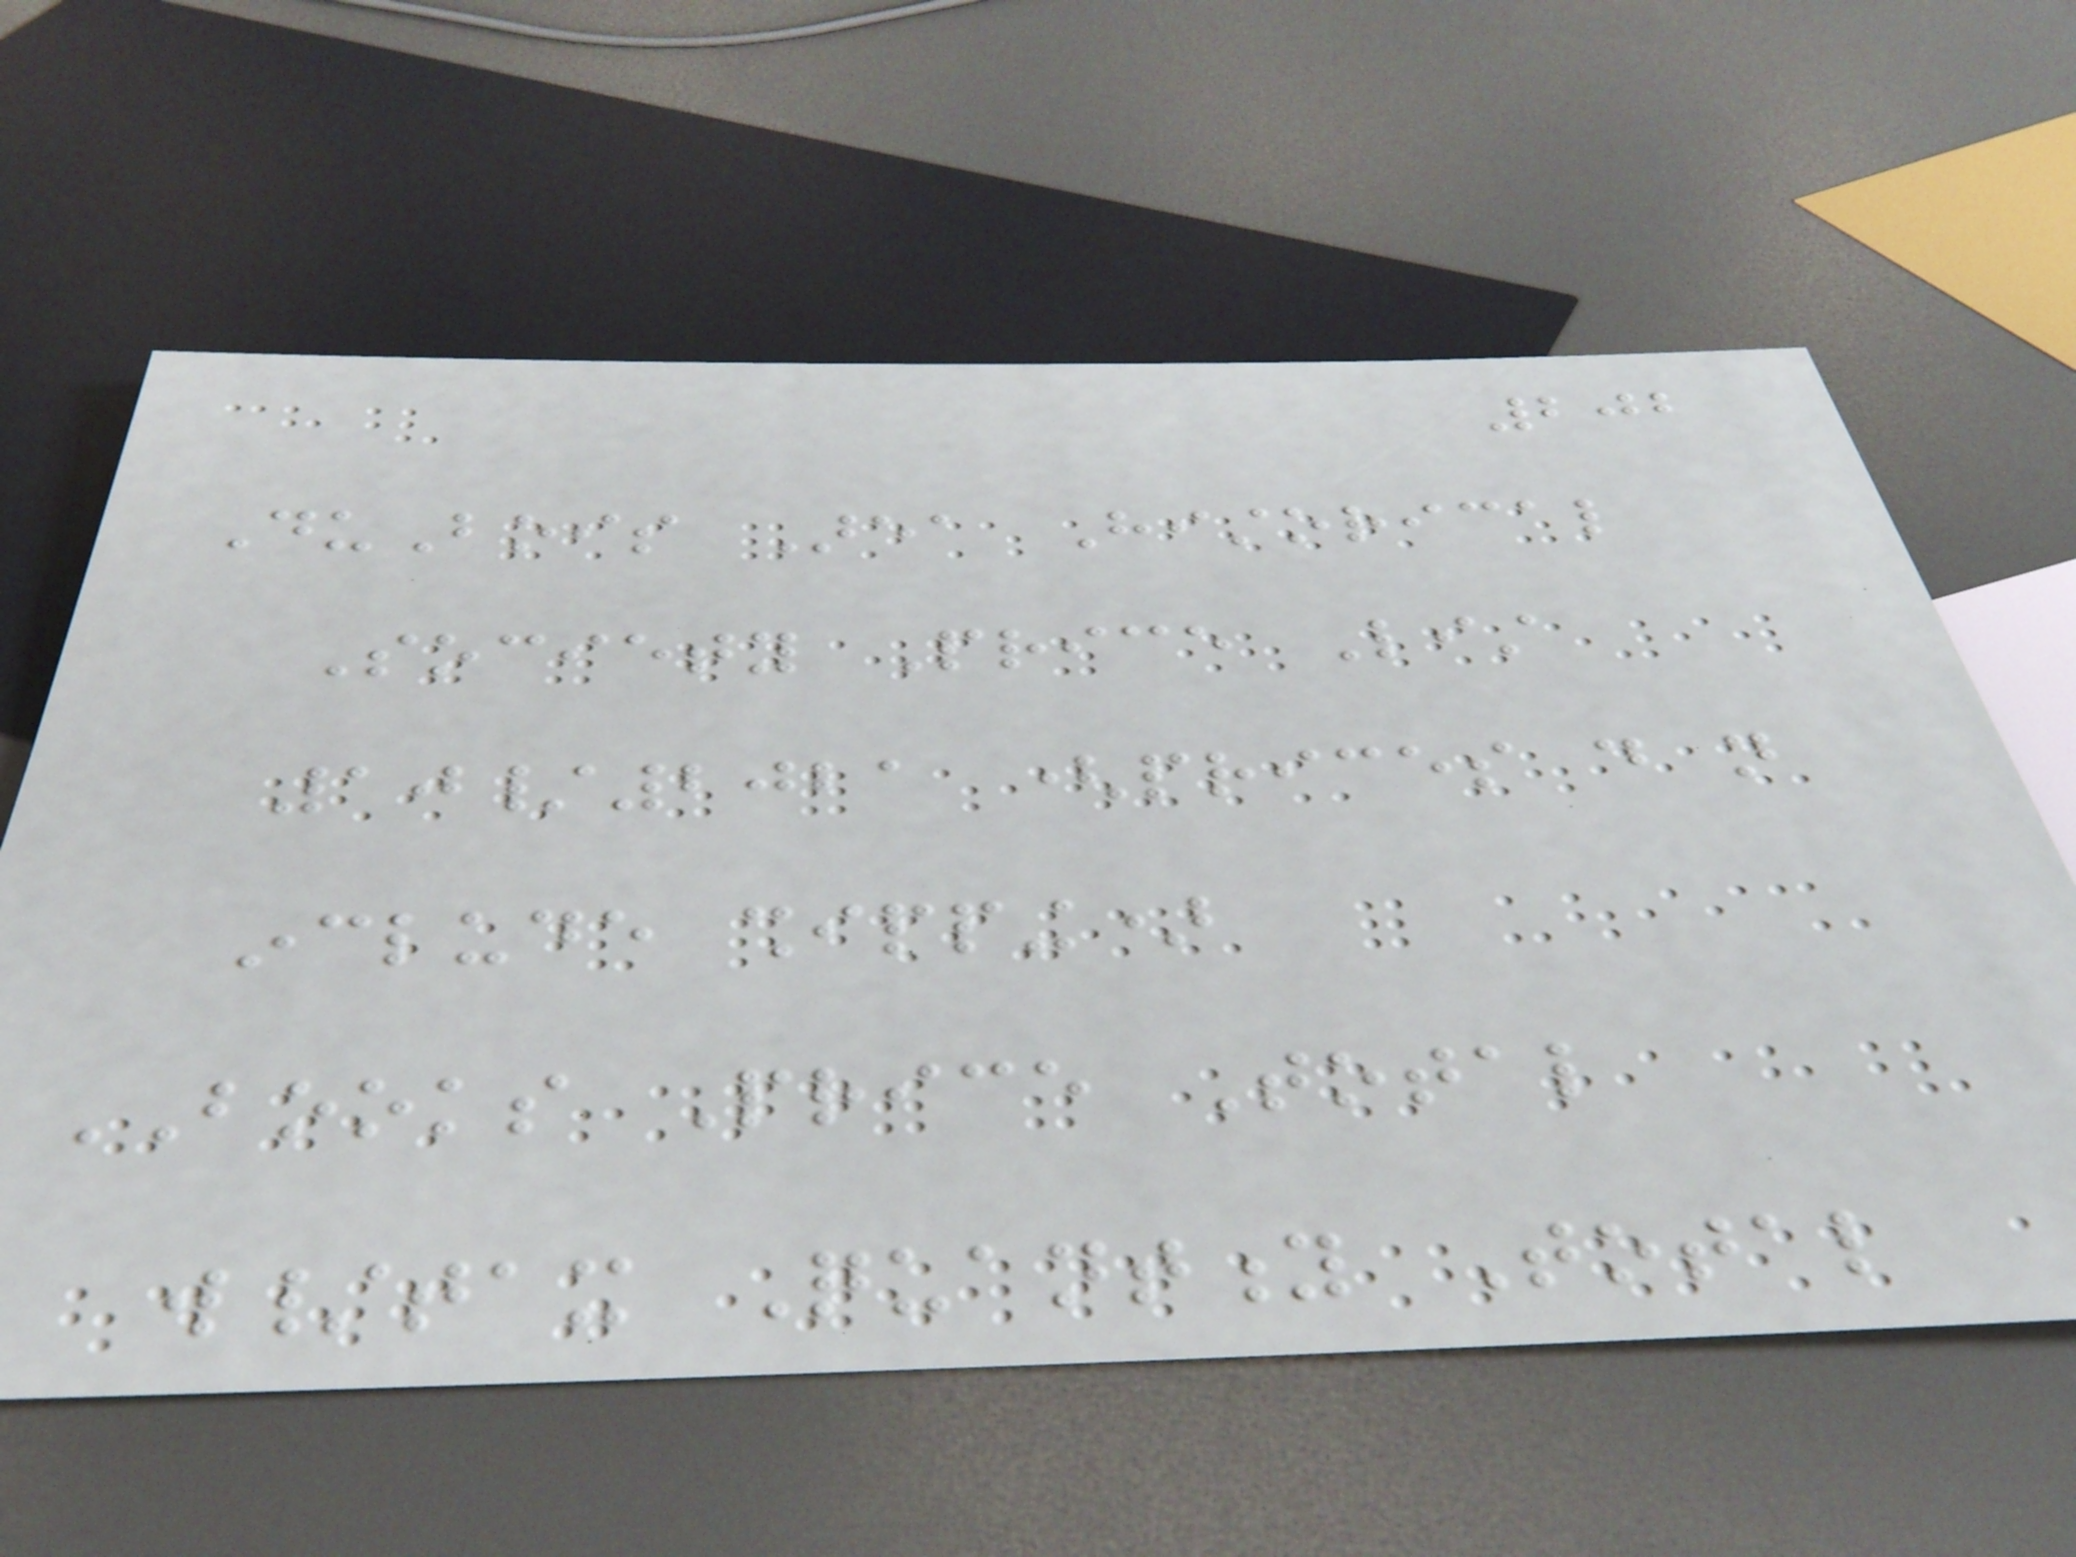202
DuBois Area Historical
Society Price List
10/2021 (prices do not
include shipping)
BOOKS Price Total
w/tax Quantity Total
